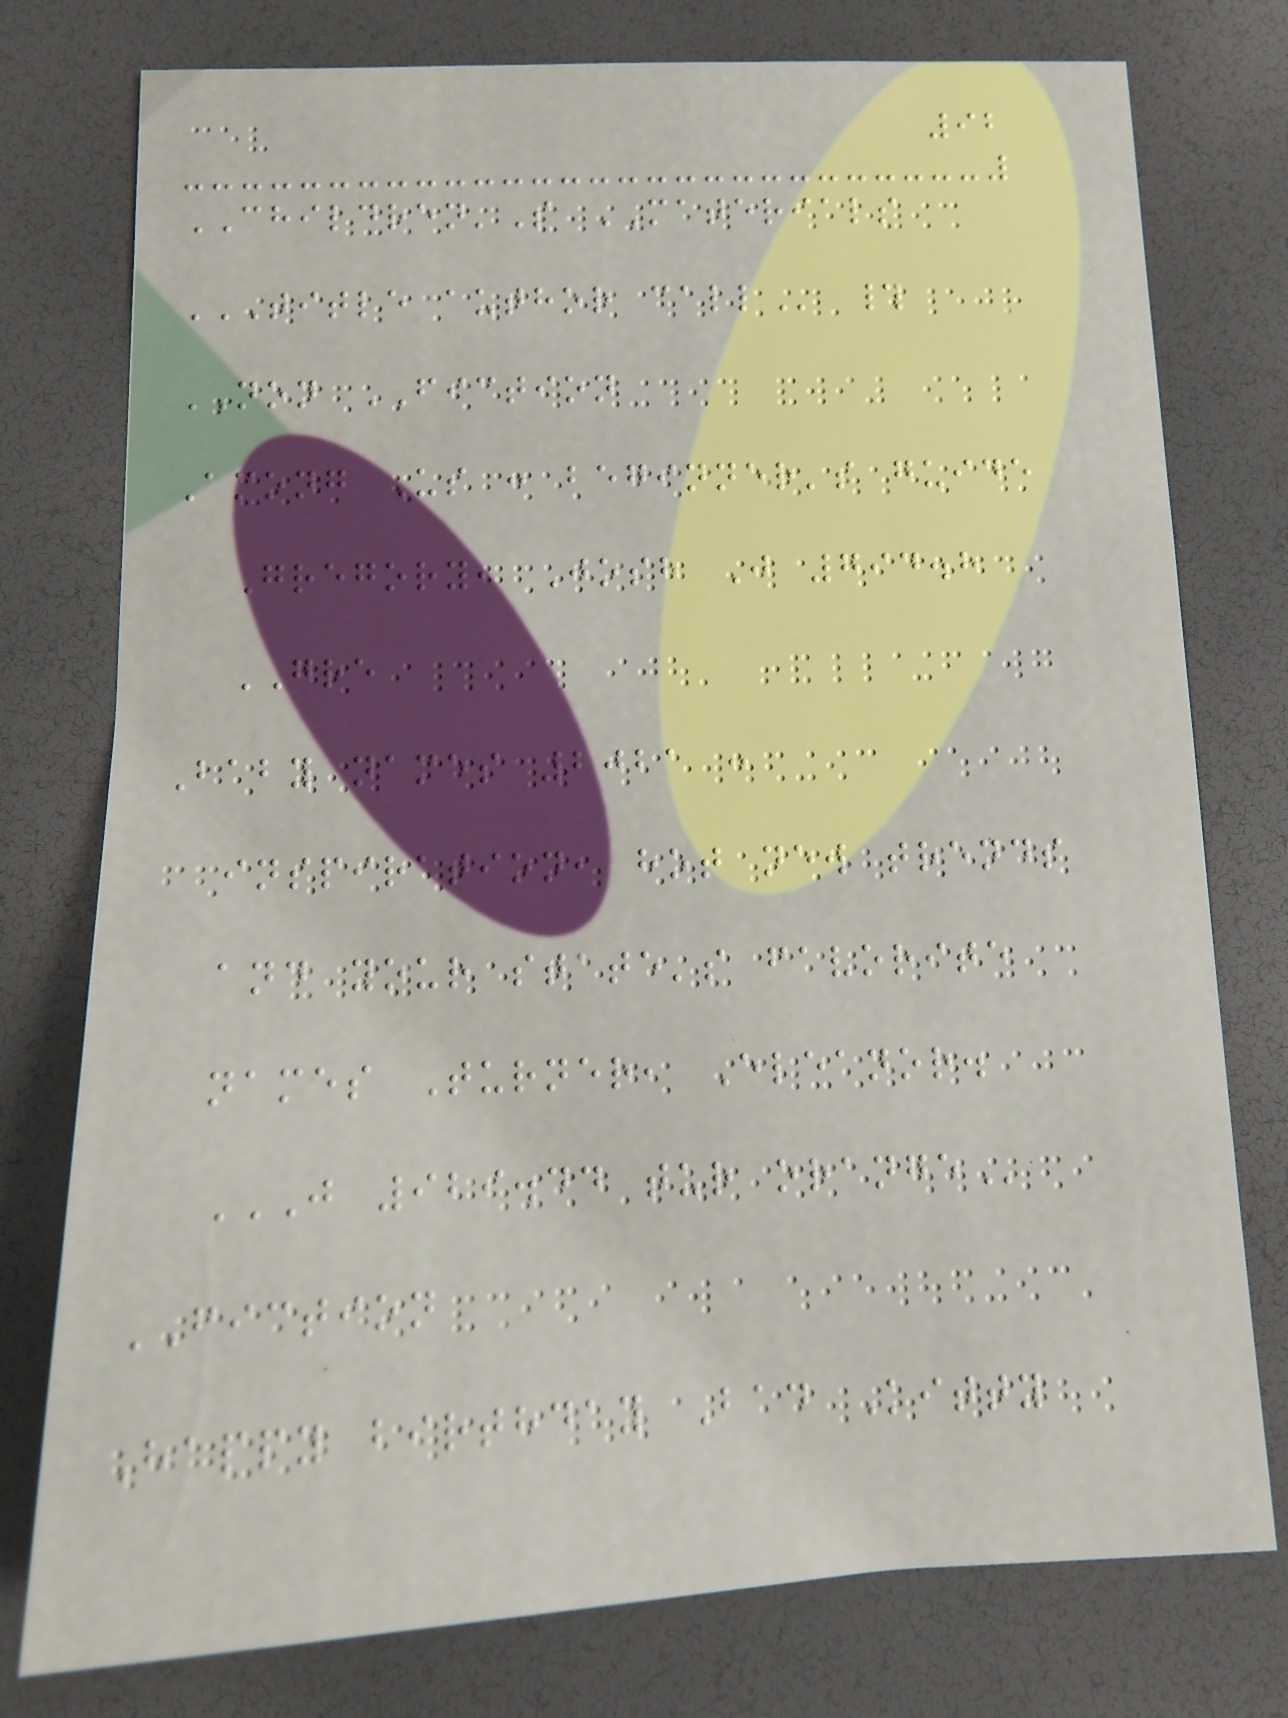92
CHILDREN'S MATERIALS
TITLE AUTHOR CALL #
NON FICTION
Among Us : beginner's guide
Gregory, Josh J 794.8
GRE
Baby names 2021 :
inspiration, hot new trends
and your state's favorite
names Turner, Eleanor.
J 929.44 TUR ORANGE
FICTION
Happy birthday Bad Kitty
